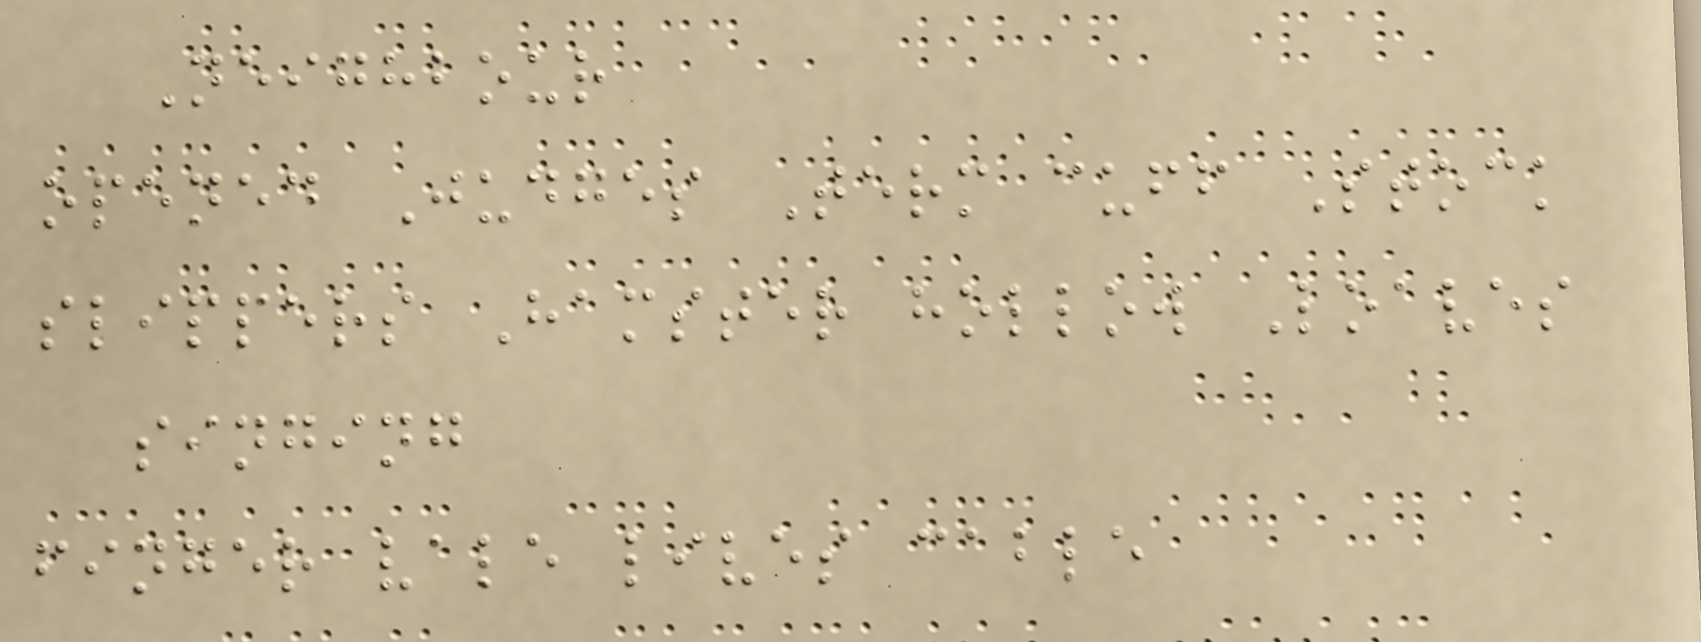Neighbour
opened Judges Term cuff Stock
slippers Hamster hollow Loaves
singing
finger vale lives cable
